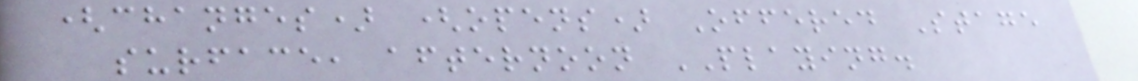(changes) (opens) Offered Stage
surface, afternoon PLAYING.
